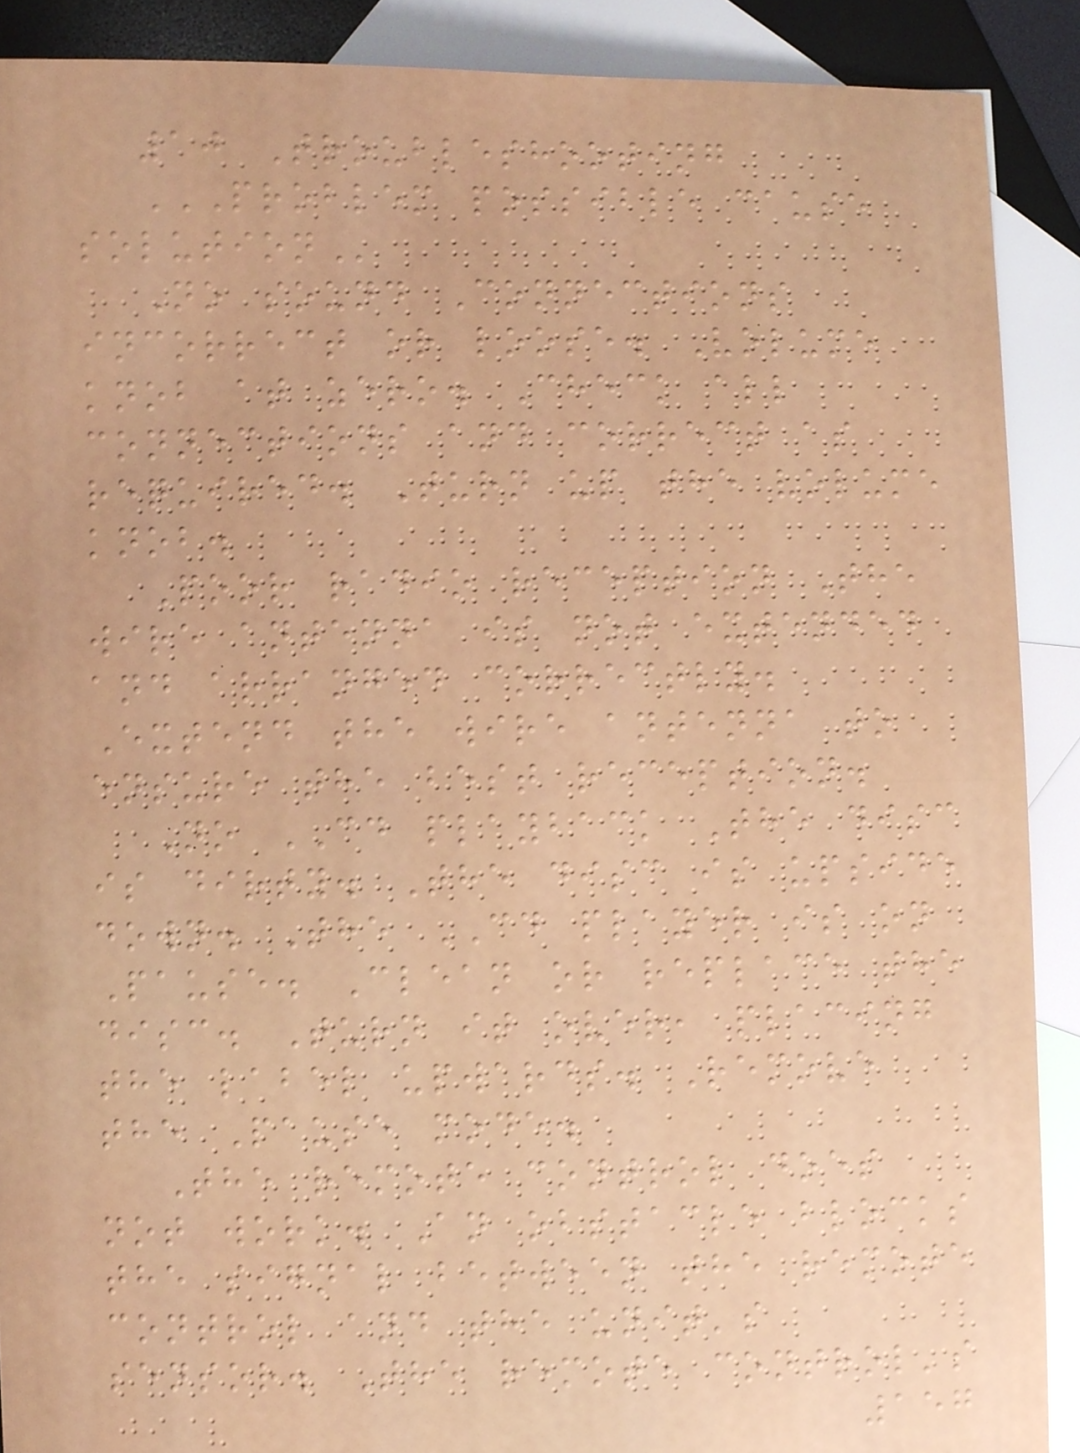10 Troubleshooting
PROBLEM POSSIBLE CAUSE
SOLUTION
No sound Connections
incorrect or loose. Volume
knob at zero. Check all
connections and correct as
required. Turn up the volume
knob.
Poor radio reception The
wire antenna is not extended
and arranged correctly.
Extend the wire antenna to
ensure the best reception.
No CD playback The disc
is dirty. The disc is upside
down. The CD player is on
Pause. Clean or replace the
disc. Turn it over, placing
the label upwards. Remove
the Pause mode.
The remote control does
not work. An obstacle blocks
the signal between the remote
control and the unit's
sensor. The remote control's
157
